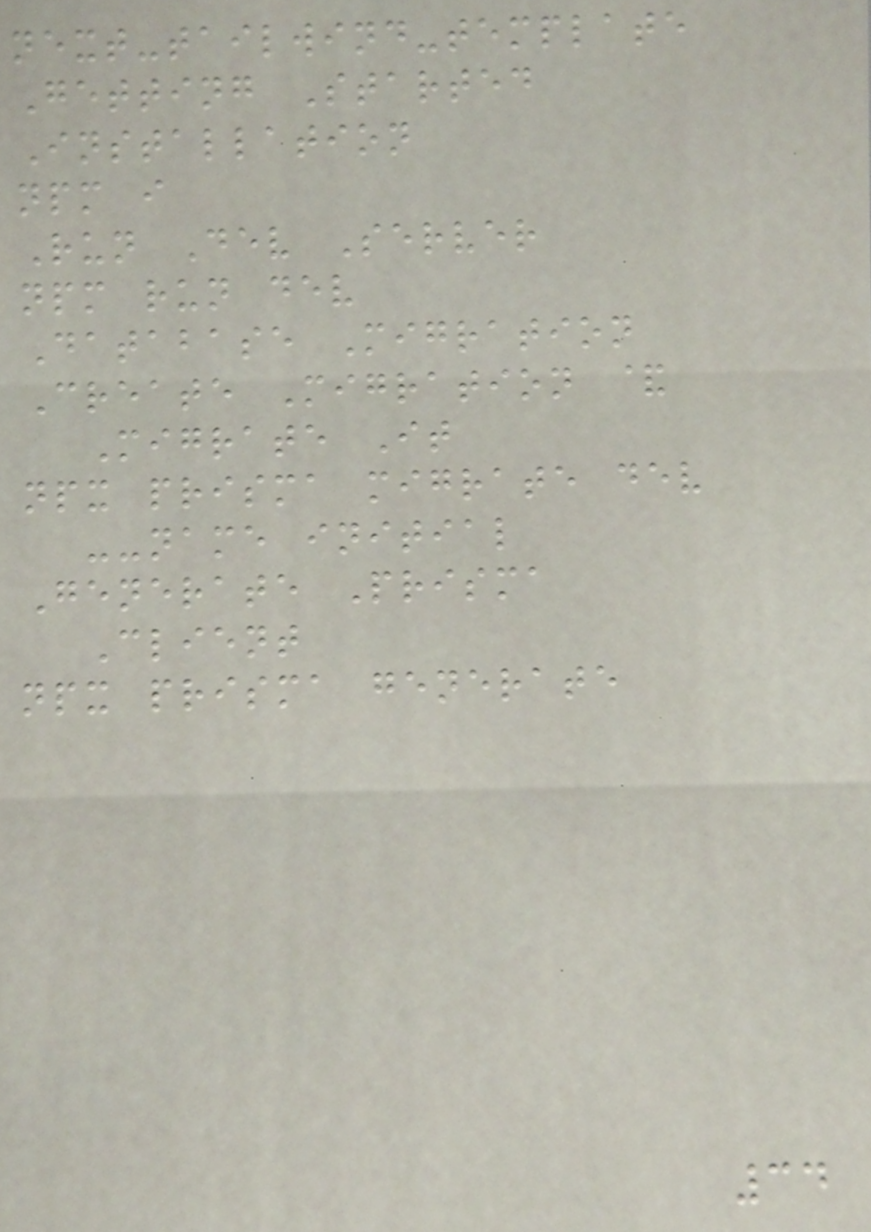next-tailwind-template
Getting Started
Installation
npm i
Run Dev Server
npm run dev
Database Migration
Create Migration &
Migrate It
npx prisma migrate dev
--name initial
Generate Prisma
Client
npx prisma generate
34
